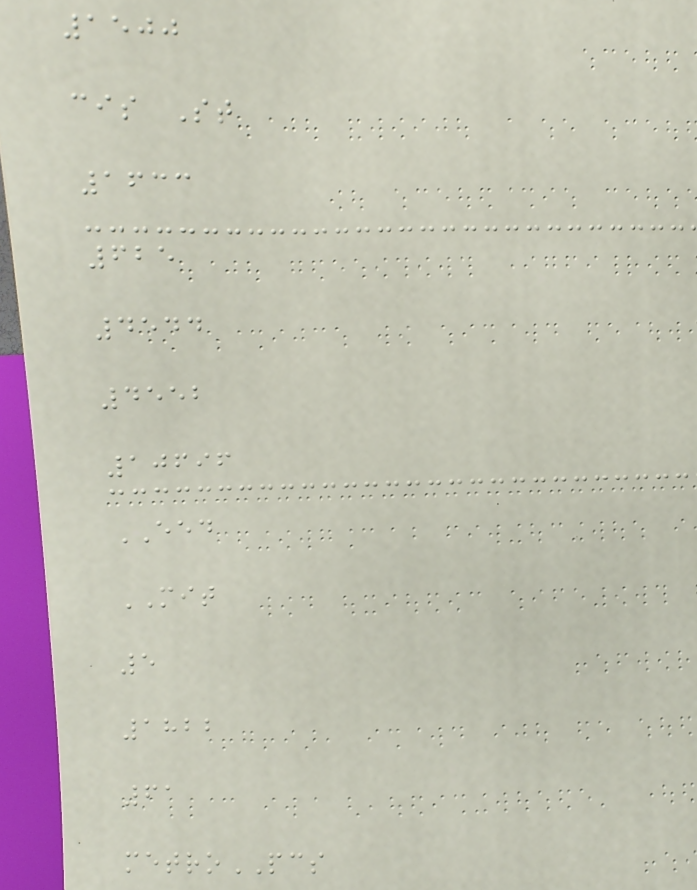1500
cis St
1633
625
4544
4552
10696
EED
MIT
5
1822
61
metroPCS
